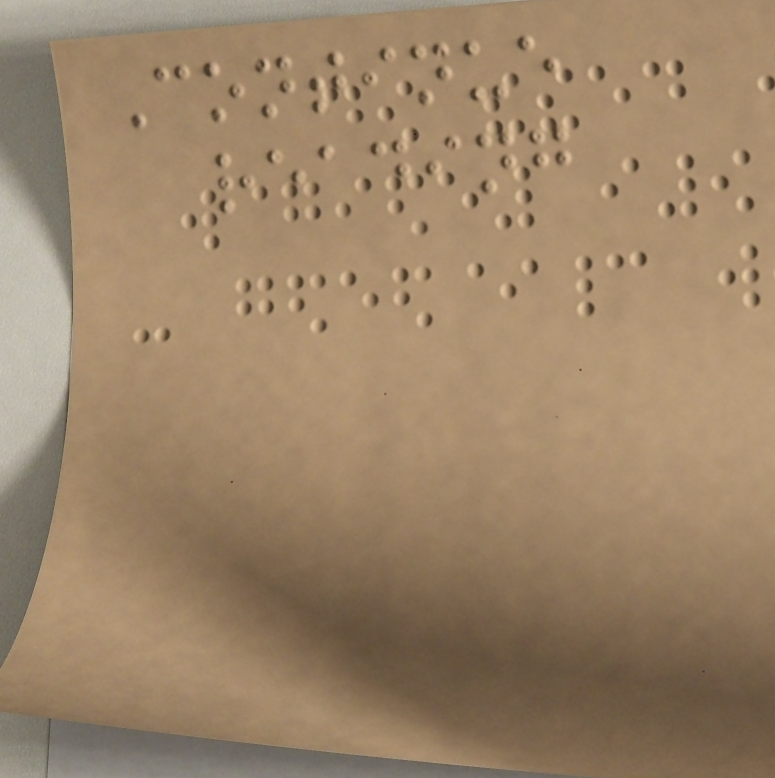Continue
reading
